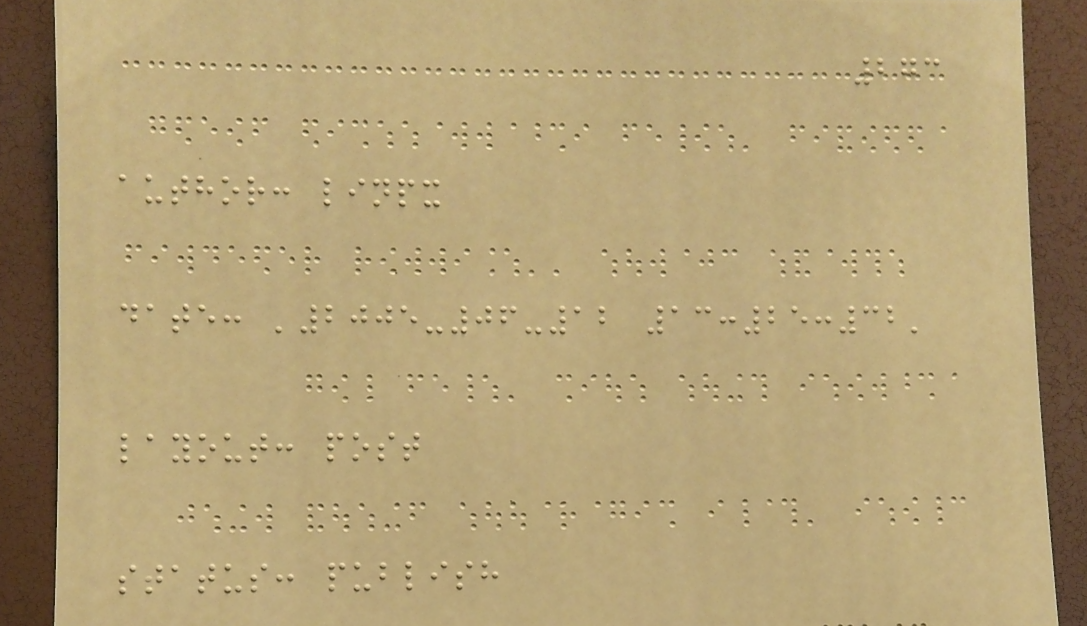273
author: linpx
date: '2005-06-12 13:25:32'
layout: post
status: publish
